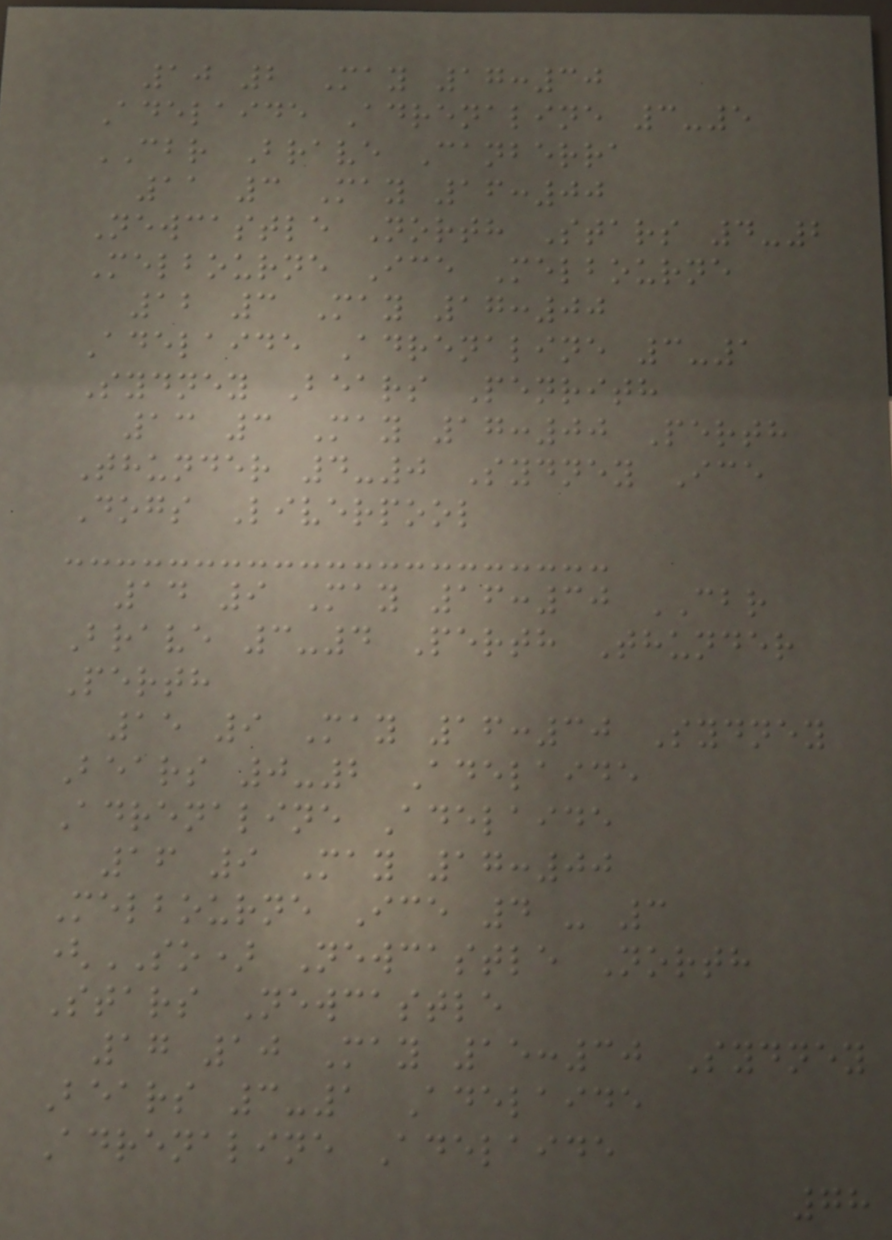10 2 May 17:30
Adelaide Adrenaline 3-5
CBR Brave Canberra
11 3 May 16:00
Newcastle North Stars 4-2
Melbourne Ice Melbourne
12 3 May 17:00
Adelaide Adrenaline 3-1
Sydney Bears Penrith
13 3 May 17:00 Perth
Thunder 4-0 Sydney Ice
Dogs Liverpool
14 9 May 16:30 CBR
Brave 3-4 Perth Thunder
Perth
15 9 May 16:30 Sydney
Bears 0-2 Adelaide
Adrenaline Adelaide
16 9 May 17:00
Melbourne Ice 4 - 3
(SO) Newcastle North
Stars Newcastle
17 10 May 15:30 Sydney
Bears 3-1 Adelaide
Adrenaline Adelaide
78
